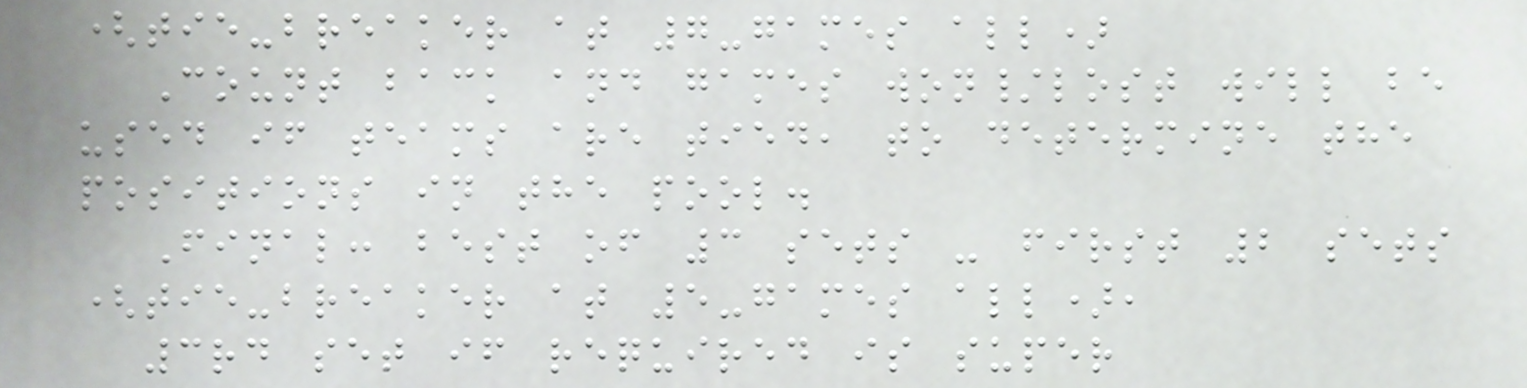(tie-breaker at 7-games all)
Count back and games won/lost will be
used if teams are tied, to determine the
positions in the pool.
Final: best of 3 sets - first 2 sets
(tie-breaker at 5-games all),
3rd set if required is super
